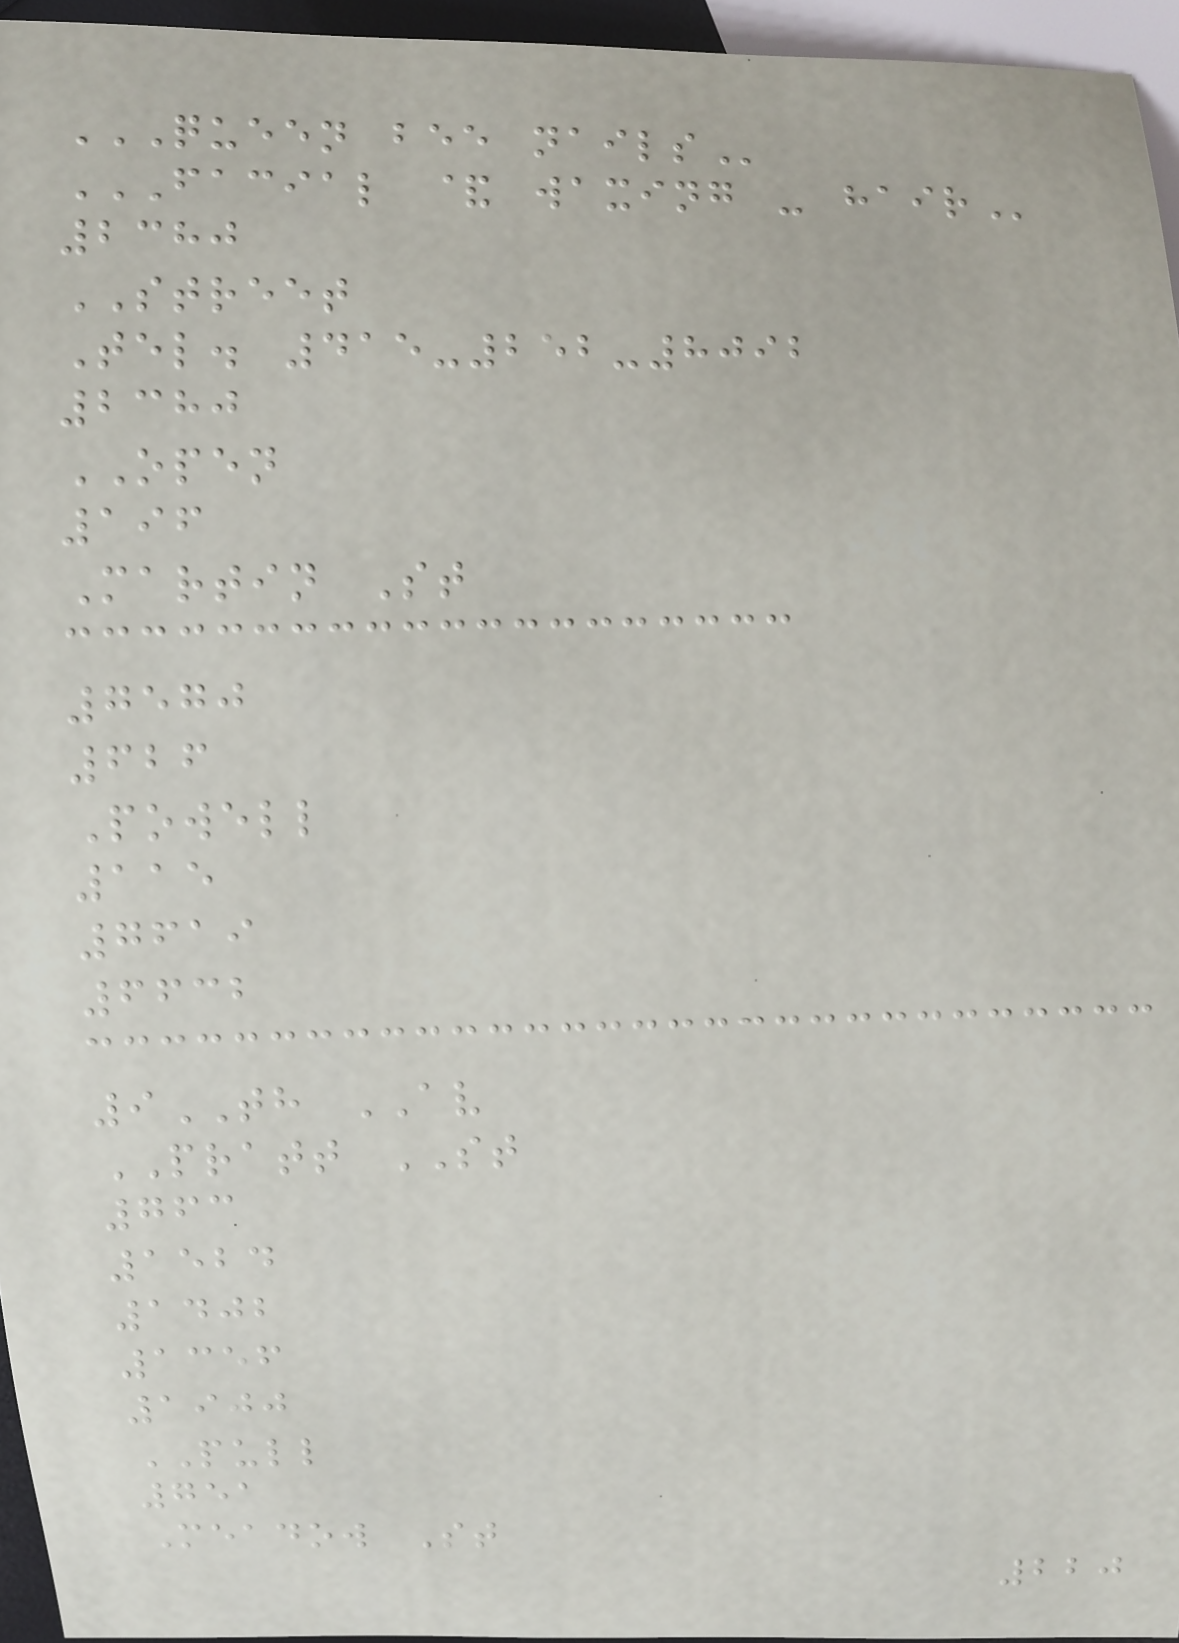QUEEN BEE NAILS
FACIAL & WAXING - HAIR
2380
STREET
Tel. 415-252-8092
2380
OPEN
196
Martin St
7570
626
Powell
115
7619
6632
9TH AV
PRATT ST
763
1524
1402
1356
1900
PULL
751
Meadow St
220
